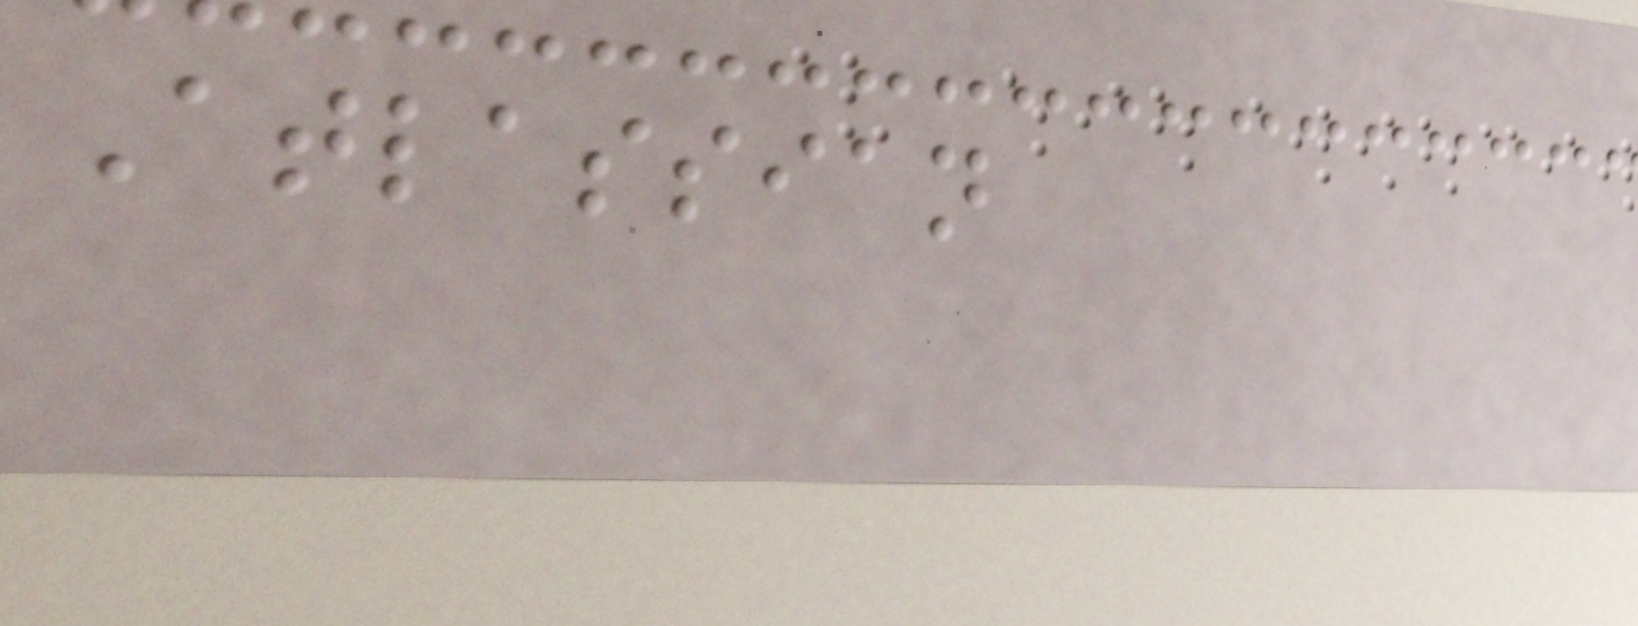Atlassian
